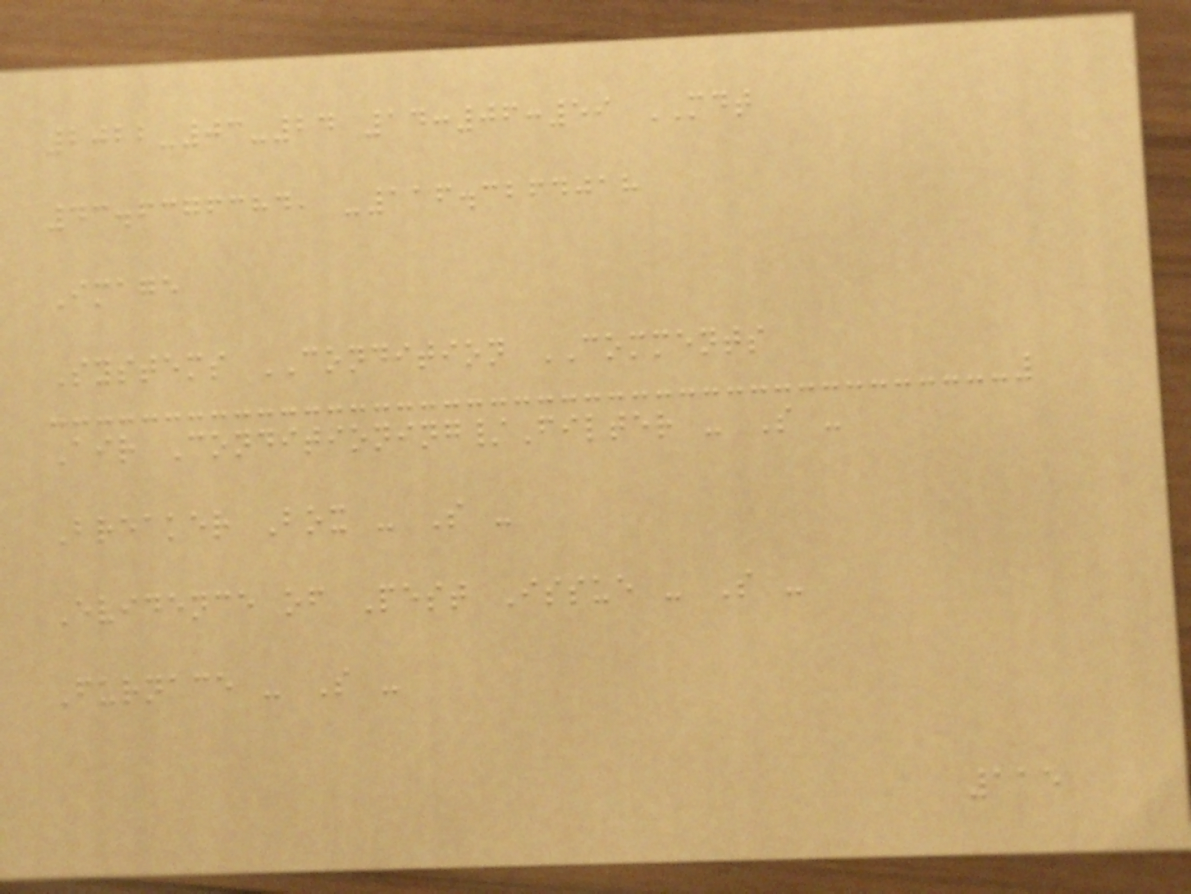2022-03-24 14:06:59 MDT
43.6376384, -116.3264018
Image
Systems CONDITION COMMENTS
Air Conditioning/Filter - S -
Breaker Box - S -
Evidence of Pest Issue - S -
Furnace - S -
115
